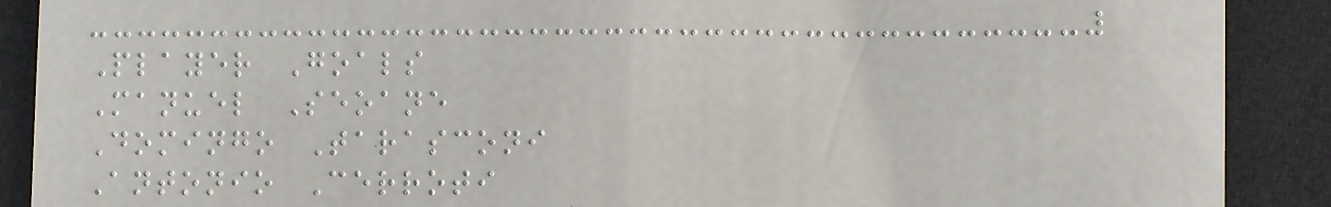Player Goals
Manuel Seoane
Domingo Tarasconi
Antonio Cerroti
